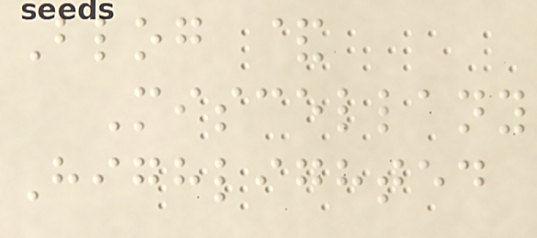Blog &
Miscellany
Highlighted
